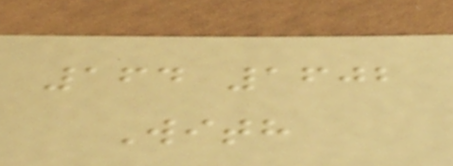164 1602
With
